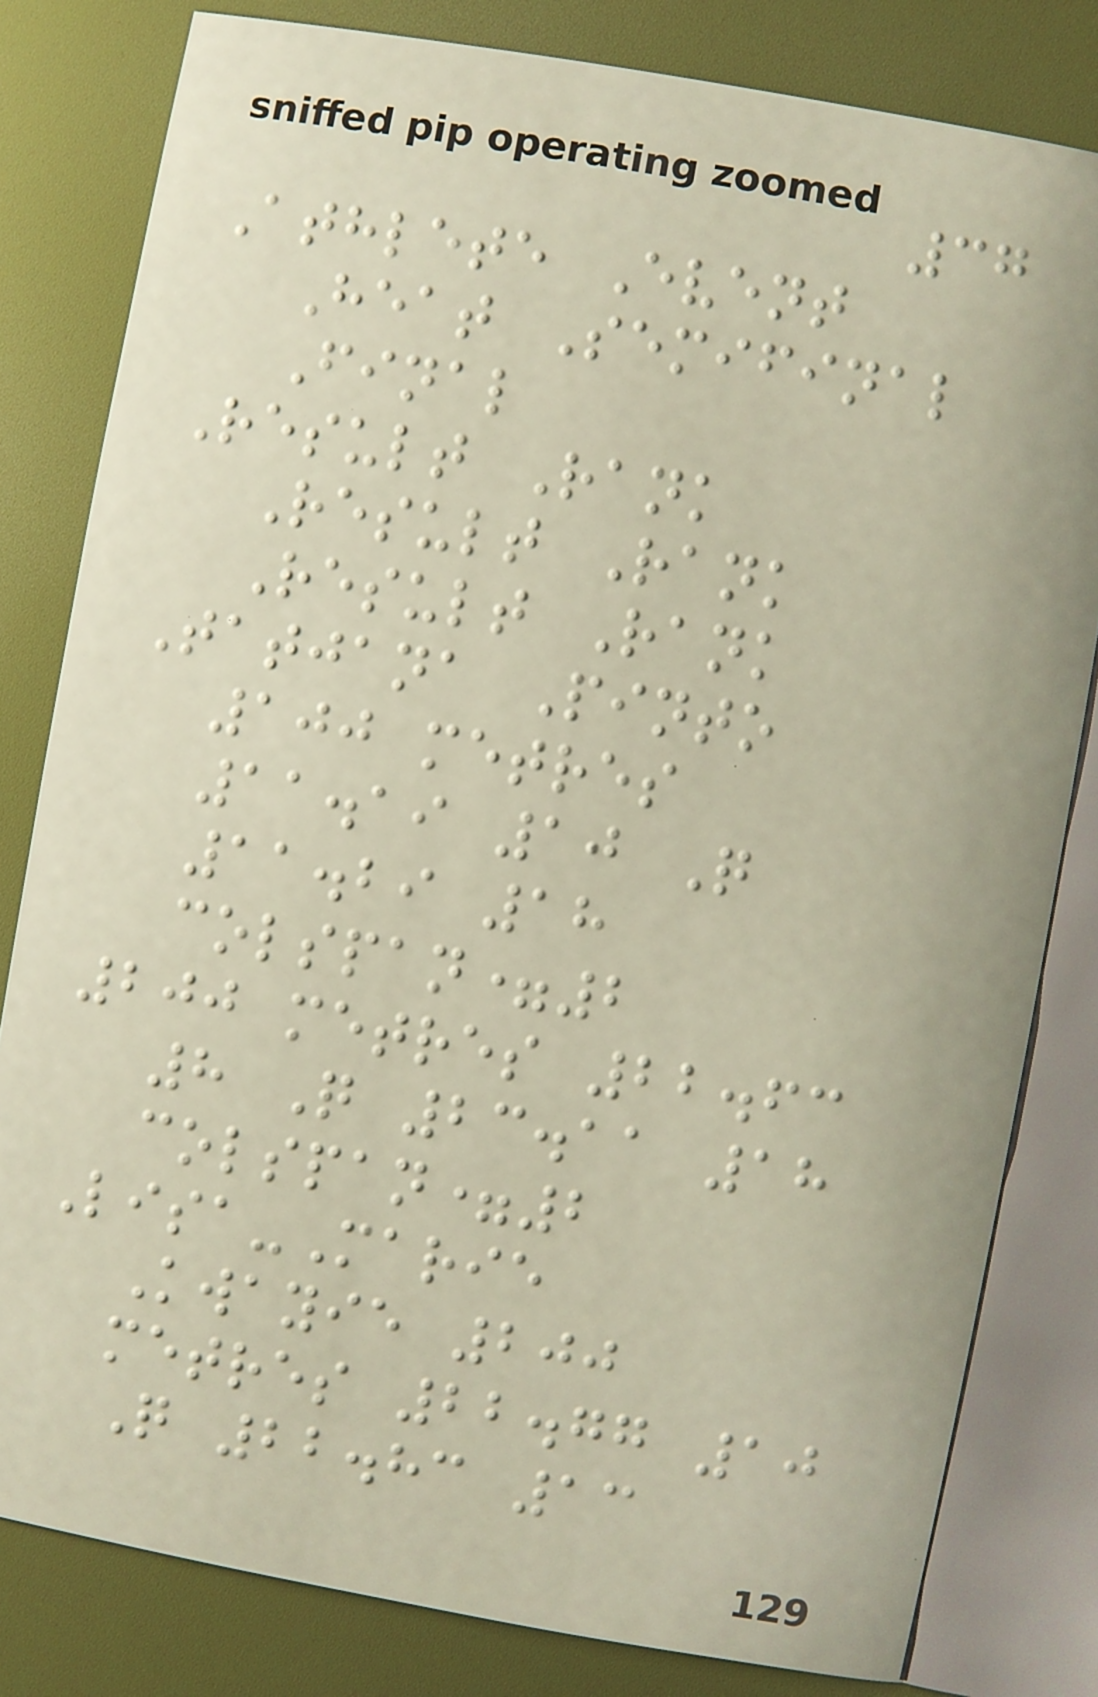37
Athlete Event
Heat Semifinal
Final
Result Rank
Result Rank
Result Rank
Tatjana Pinto
100 metres
11.19 10 Q
11.29 18
colspan=2
200 metres 22.63
8 Q 23.11 18
colspan=2
Lisa-Marie
Kwayie 200
metres 22.77 10
Q 22.83 13
